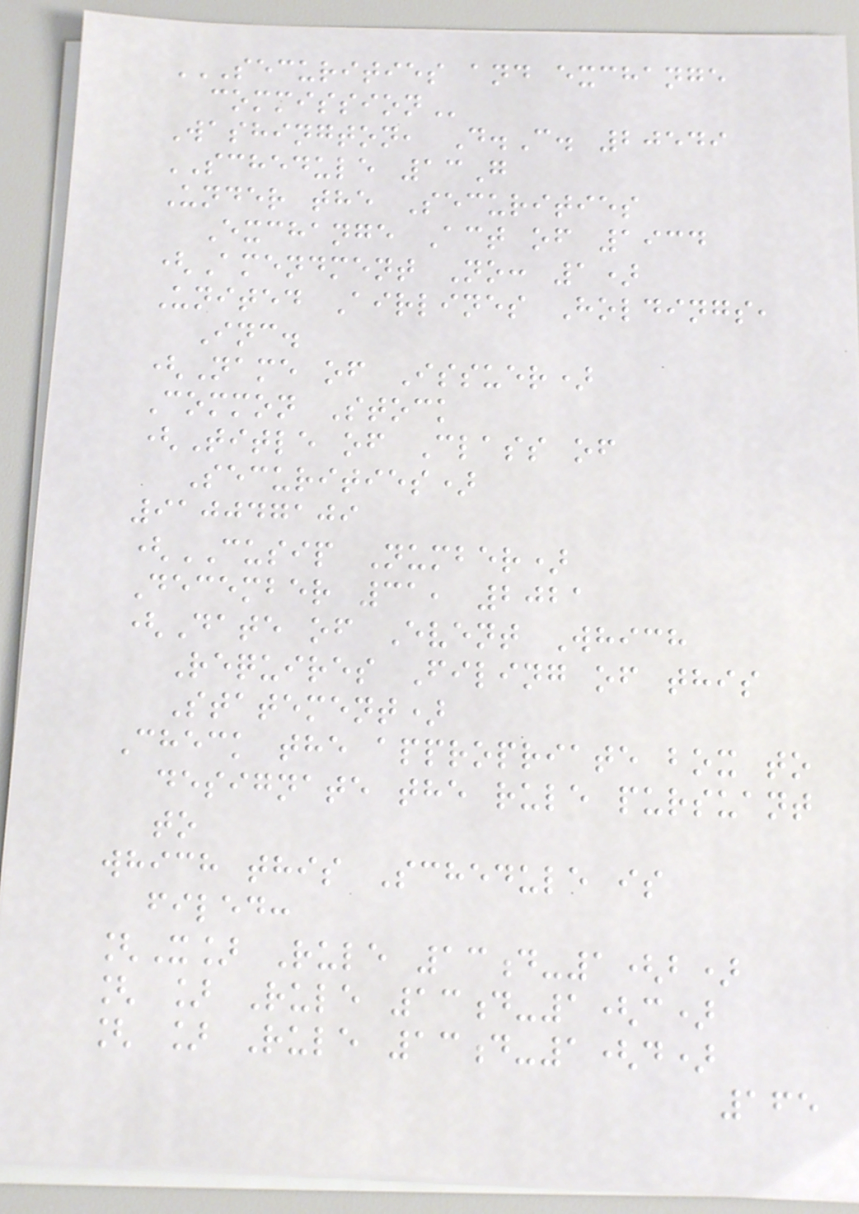SECURITIES AND EXCHANGE
COMMISSION
Washington, D.C. 20549
SCHEDULE 13G
Under the Securities
Exchange Act of 1934
(Amendment No: 1)
United Airlines Holdings,
Inc.
(Name of Issuer)
Common Stock
(Title of Class of
Securities)
910047109
(CUSIP Number)
December 31, 2021
(Date of Event Which
Requires Filing of this
Statement)
Check the appropriate box to
designate the rule pursuant
to
which this Schedule is
filed:
[X] Rule 13d-1(b)
[ ] Rule 13d-1(c)
[ ] Rule 13d-1(d)
165
